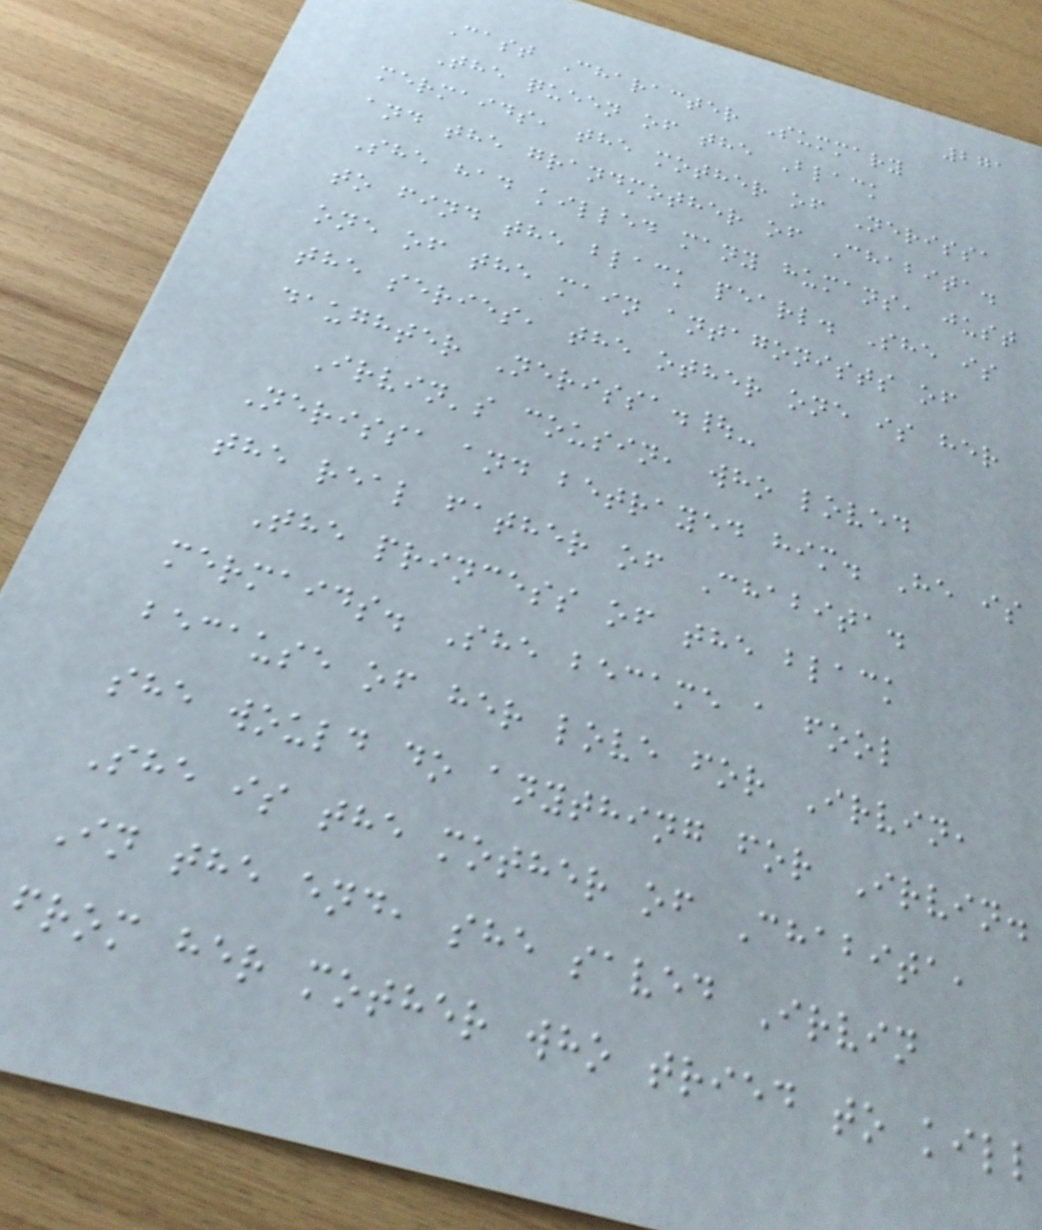271
Cast Character Summary
The queen of the Black
mermaids, the mother of Nerissa
and the grandmother of Chabita.
She had killed many humans, just
to find the black pearl. She is
one of the main antagonists of
the series, the other one is her
daughter Nerissa.|-
Irvin's cousin, who loved
Nerissa and betrayed him. He is
the real father of Chabita.
The princess of the black
mermaids. She became a fool
because of her love for Irvin,
she would do anything for Irvin.
She is the mother of Chabita,
In the end, she saved Irvin
from her mother who tried to kill
